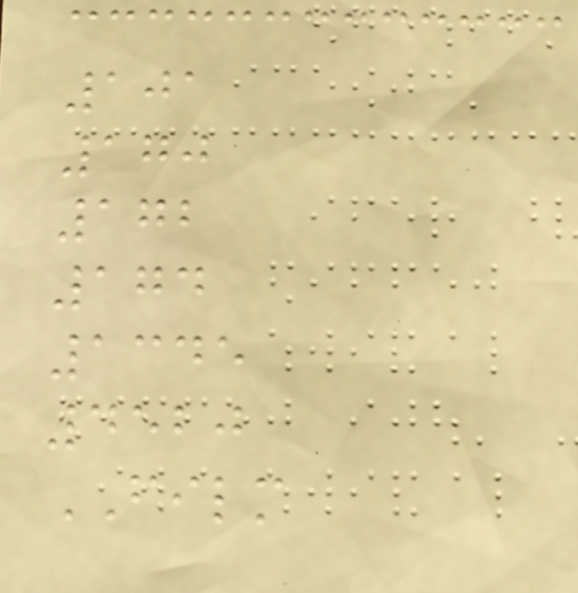101
170
172
174
1345
4520
FILM
